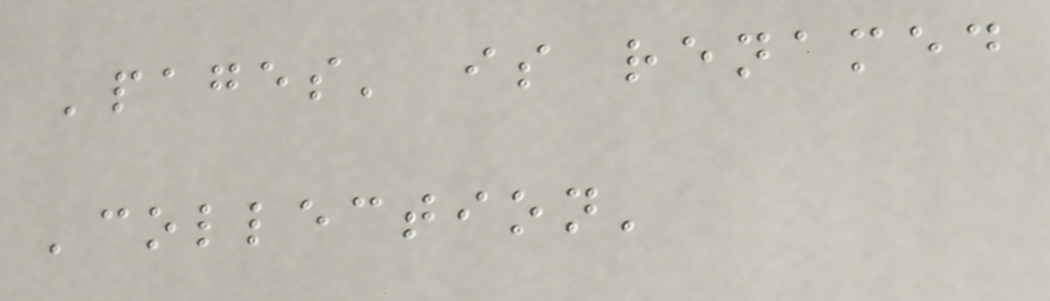'pages' is renamed
'collection'
